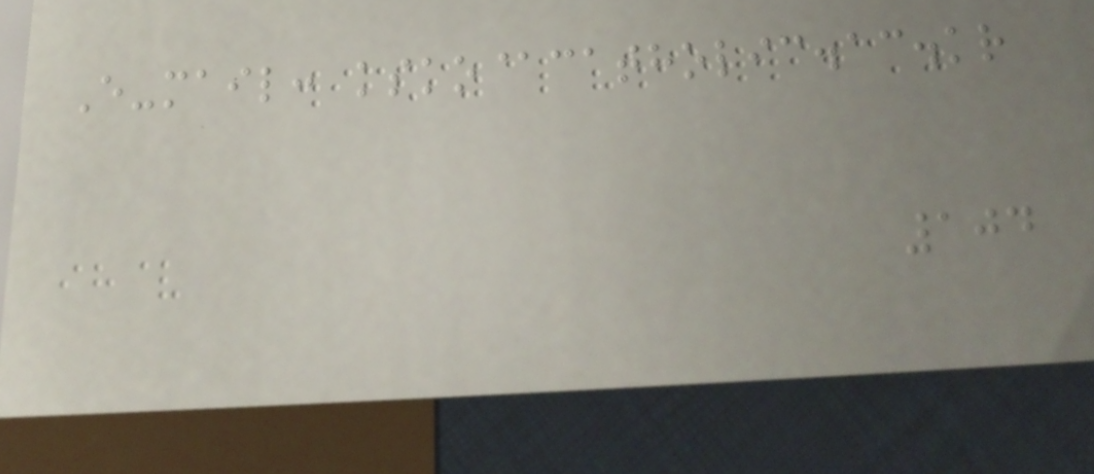E-mail: ksko@catholic.ac.kr
104
